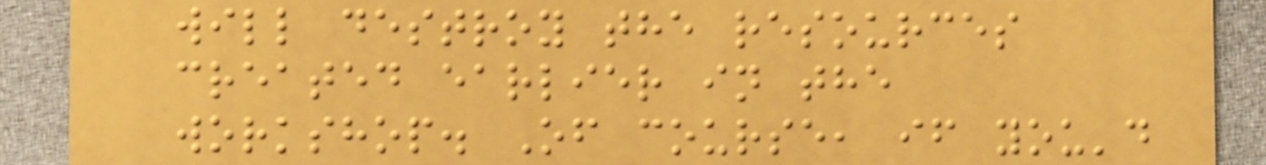will destroy the resources
created earlier in the
workshop. Of course, if you'd
